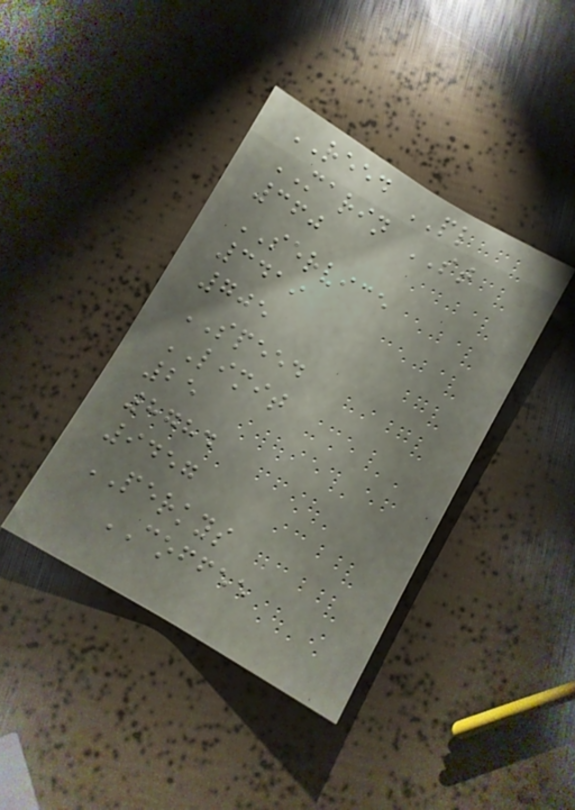REED PL
MARIN ST
360
SERVICE
3419
705
SPEED
LIMIT
25
8784
9457
PERKYS
COFFEE
